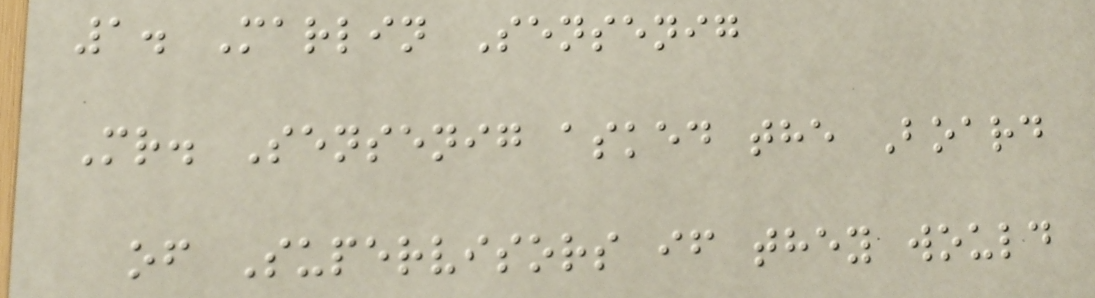1. Marlin Sensenig
Mr. Sensenig asked the Board
of Supervisors if they would
